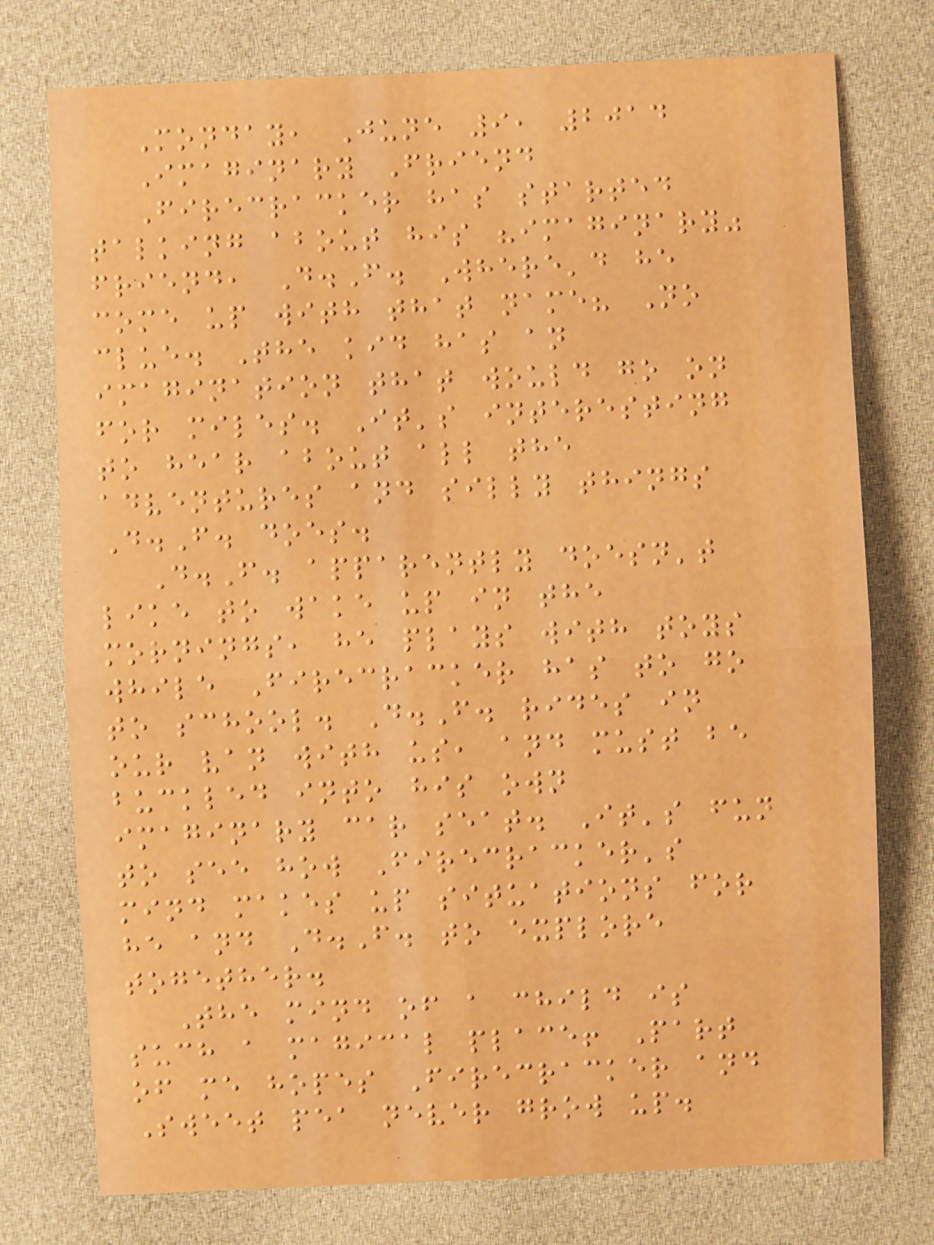Monday, June 9, 2014
Imaginary Friend
Firecracker has started
talking about his "imaginary"
friend, D.F. Where'd he
come up with that name? No
clue. The kid has an
imagination that would go on
for miles. It's interesting
to hear about all the
adventures and silly things
D.F. does.
D.F. apparently doesn't
like to wake up in the
mornings, he plays with toys
while Firecracker has to go
to school. D.F. rides in
our van with us, and must be
buckled into his own
imaginary car seat. It's fun
to see how Firecracker's
mind makes up situations for
he and D.F. to explore
together.
The mind of a child is
such a magical place! Part
of me hopes Firecracker and
Sweet pea never grow up.
